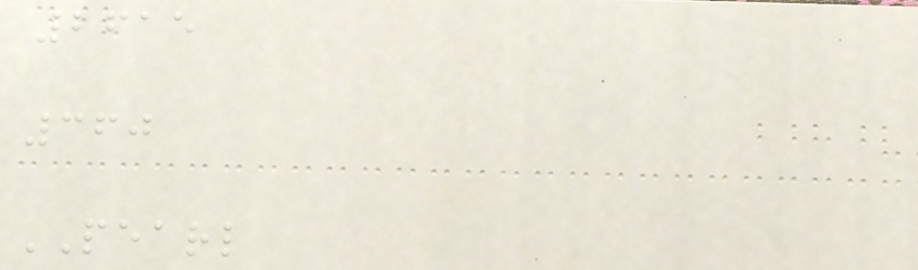2615
360
PEARL
